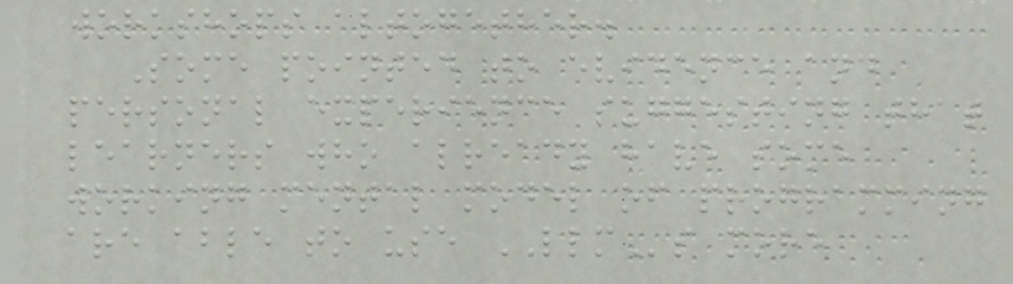workshops altogether.
Some pointed to evidence and
personal experience suggesting that
learners who already have some
working mental model of programming
are able to use LLMs more
